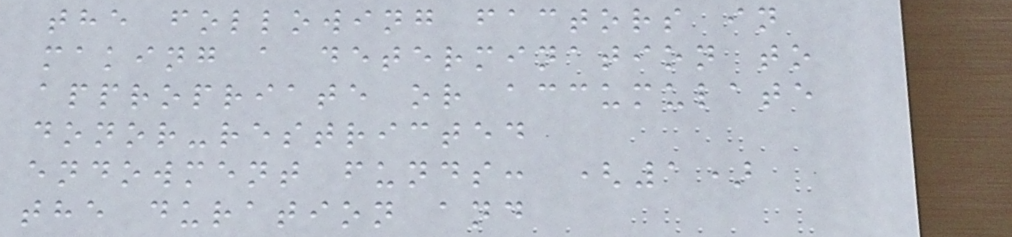the following factors in
making a determination to
appropriate or accumulate
donor-restricted
endowment funds: (1)
the duration and
